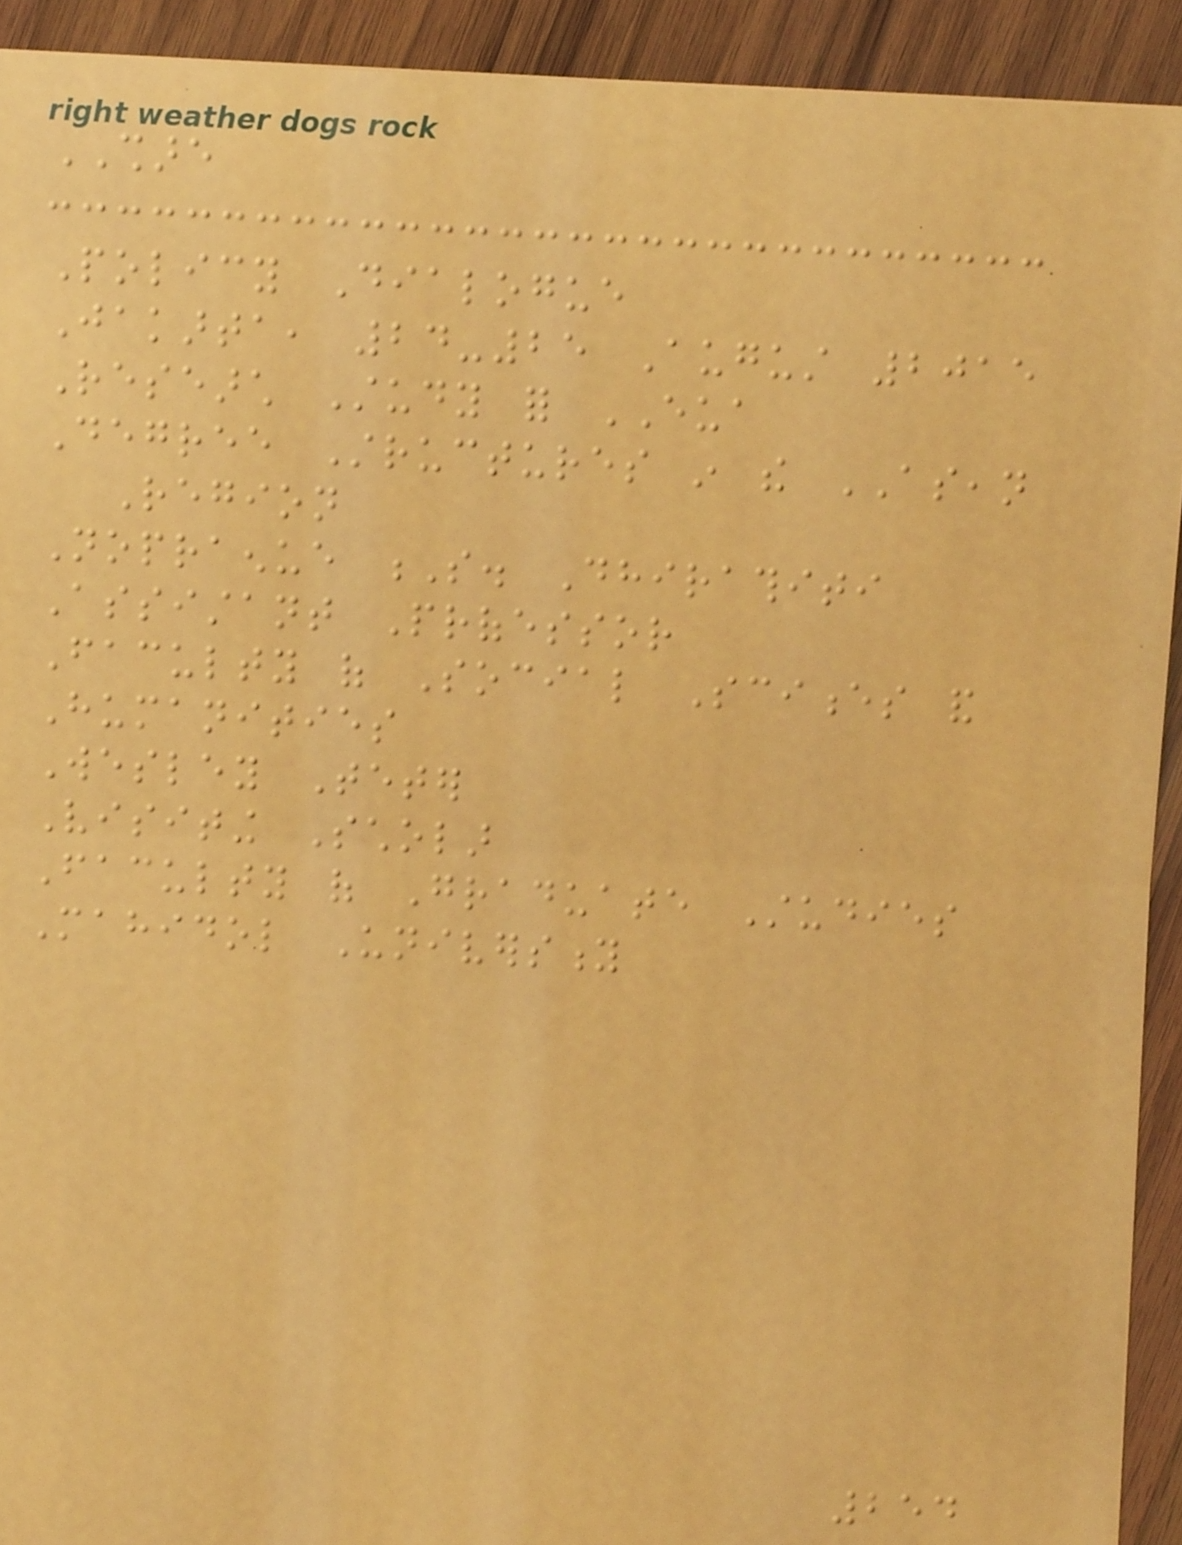SHARE
Policy Dialogue
Jakarta, 24-25 August 2015
Research Study for EUA
Degree Structures in the ASEAN
Region
Nopraenue S. Dhirathiti
Assistant Professor
Faculty of Social Sciences and
Humanities
Wesley Teter
Visiting Scholar
Faculty of Graduate Studies
Mahidol University
254
